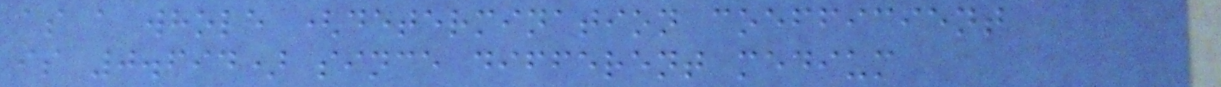as a whole (determination coefficient
is 0.694) since different medium
